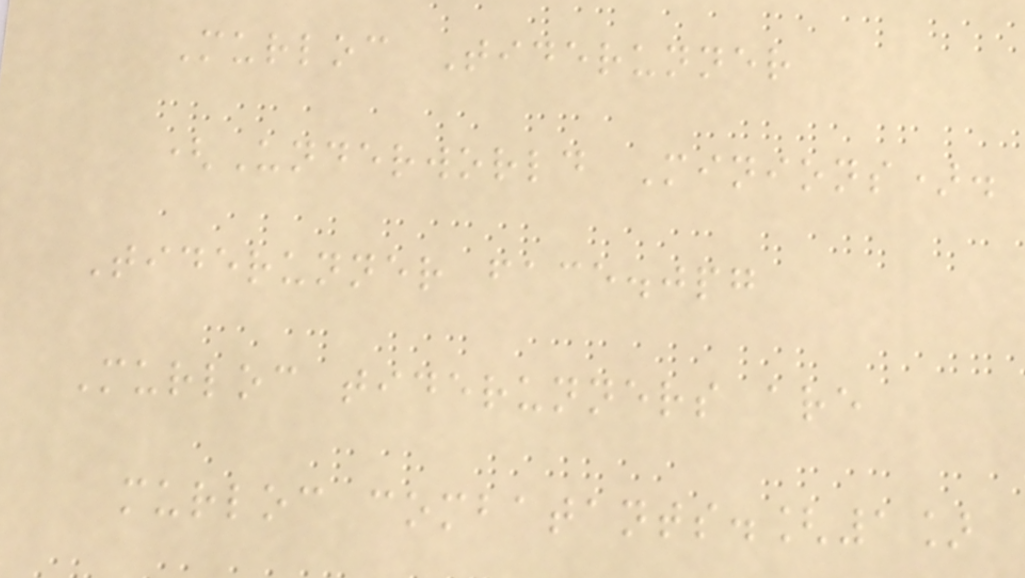Murloc Tiderunner
(Underworld Minions).
Tiderunner face.jpg
Murloc tiderunners are
murloc combatants.[1]
